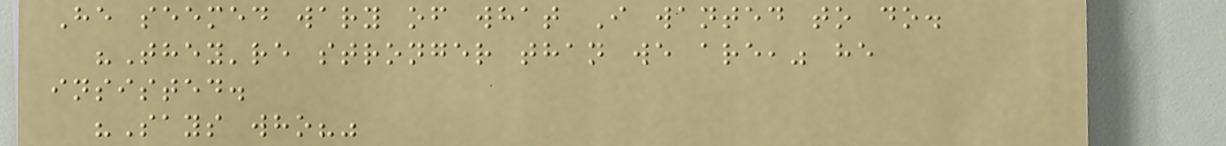He seemed wary of what I wanted to do.
"They're stronger than we are," he
insisted.
"Says who?"
